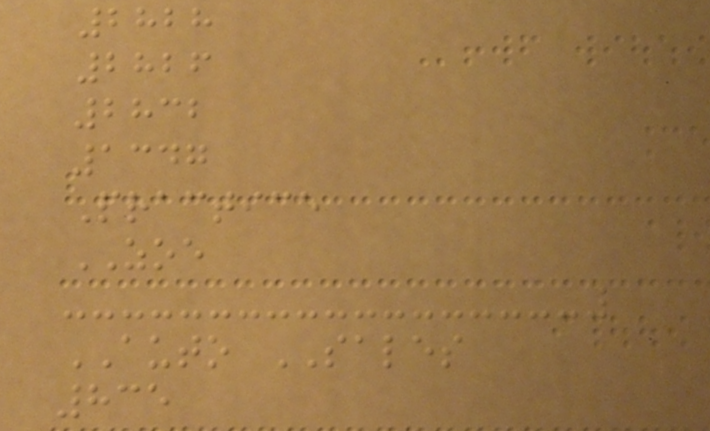2828
2826
2832
1347
Practice
ZOE
AUTO SALES
835
